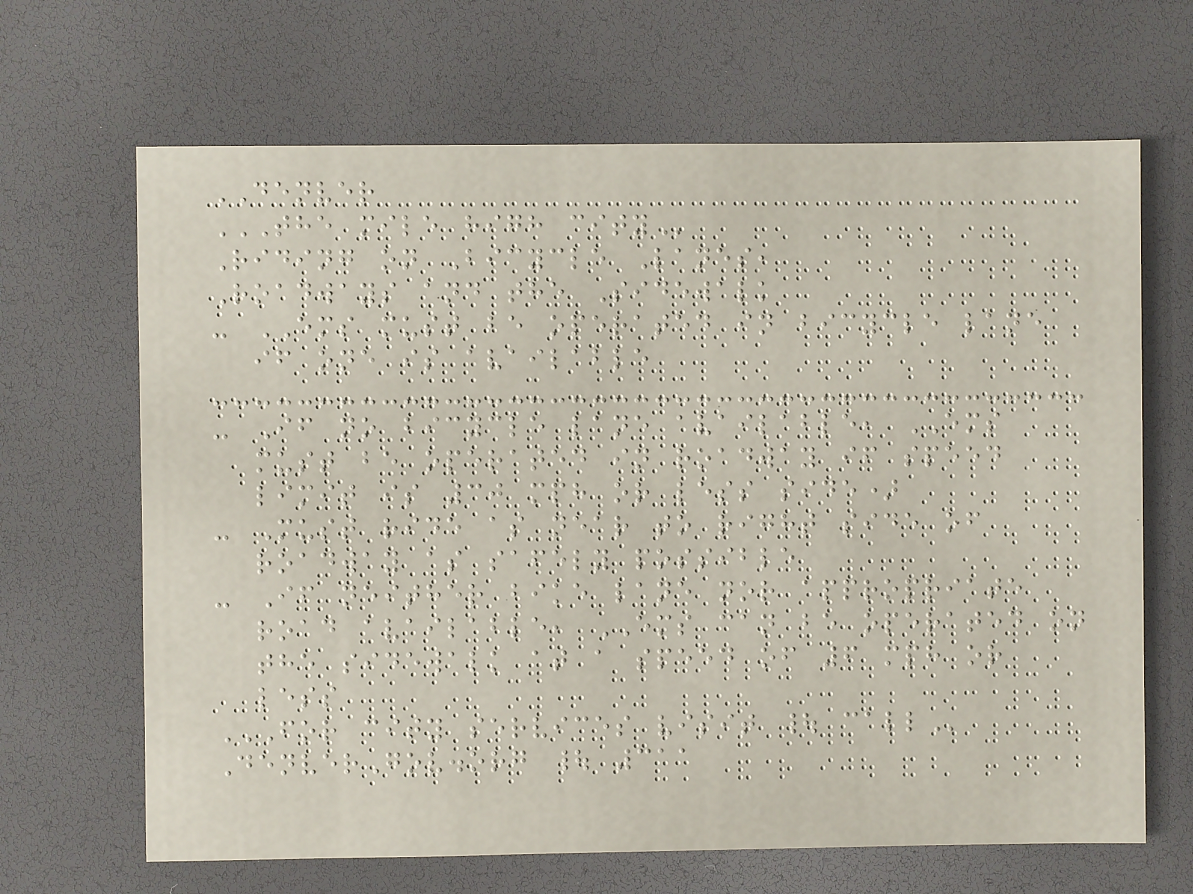DENVER
THE MILE HIGH CITY
Riding on Bicycle Lanes,
Roadways and the Sidewalk
- EMS must be operated in bicycle lane
if one is available
- If no bicycle lane available, EMS
must be operated in roadway if speed
limit is 30 mph or less side)
- Must ride as near to right side of
roadway as safely possible
- If neither bike lane nor appropriate
road available, EMS can be operated on
the sidewalk at a speed of 6 mph or
less
FOR CITY SERVICES VISIT | CALL
DenverGov.org | 311
